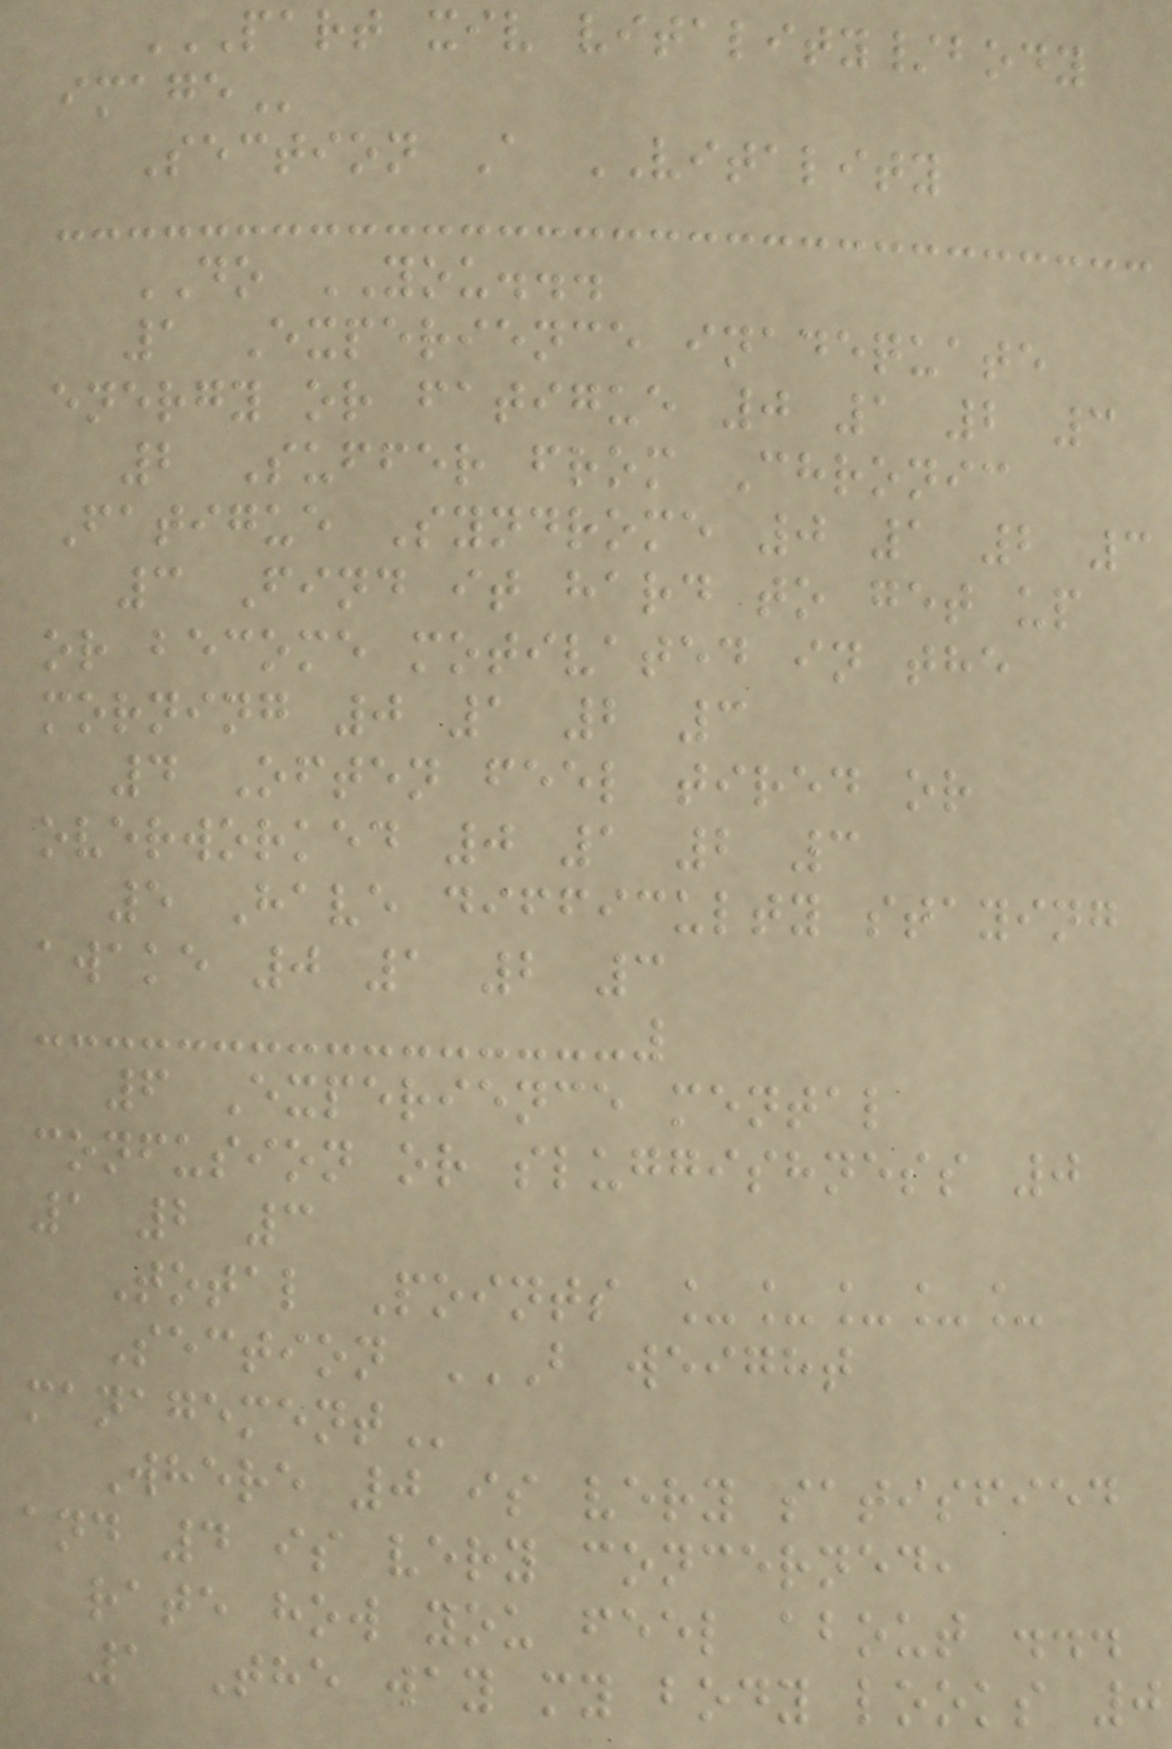PART XIV VITALITY/BODY
IMAGE
Section A VITALITY
DO YOU...
1 Experience inadequate
energy or fatigue 0 1 2 3
2 Suffer from Chronic
Fatigue Syndrome 0 1 2 3
3 Find it hard to get up
or become motivated in the
morning 0 1 2 3
4 Often feel tired or
overworked 0 1 2 3
5 Have difficulty staying
awake 0 1 2 3
6 Experience mental
confusion or sluggishness 0
1 2 3
Total Points _____
Section B WEIGHT
MANAGEMENT
Where 0 is very satisfied
and 4 is very concerned,
rate how you feel about ...
1 The way my body looks 0
